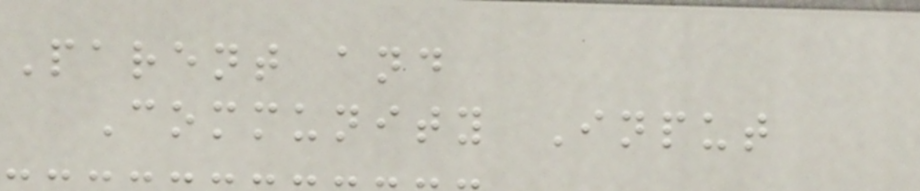Parent and
Community Input
